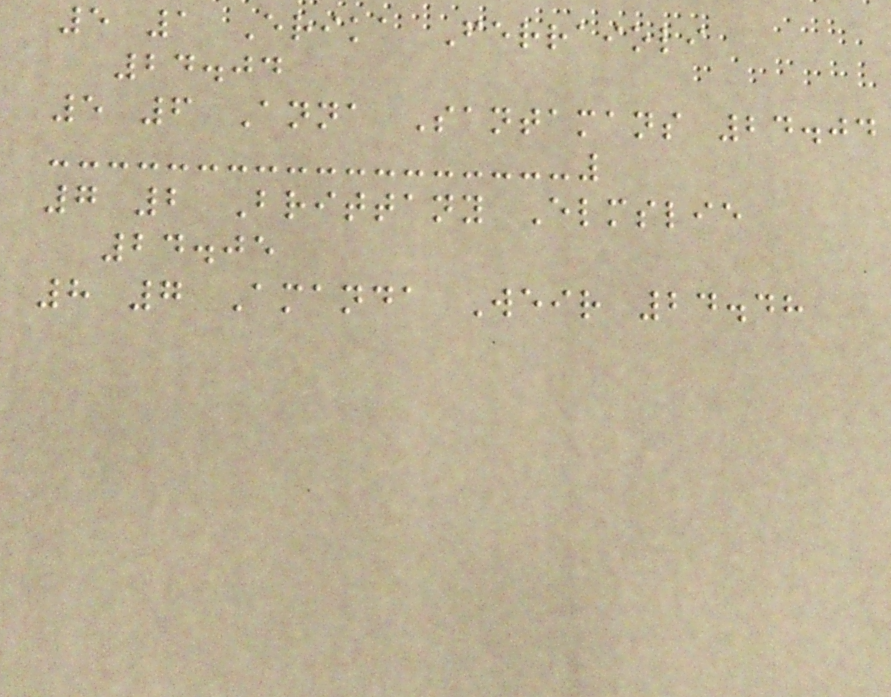5 1 Erika Ferraioli
24.04
5 6 Anna Santamans 24.04
7 2 Brittany Elmslie
24.05
8 7 Amanda Weir 24.48
